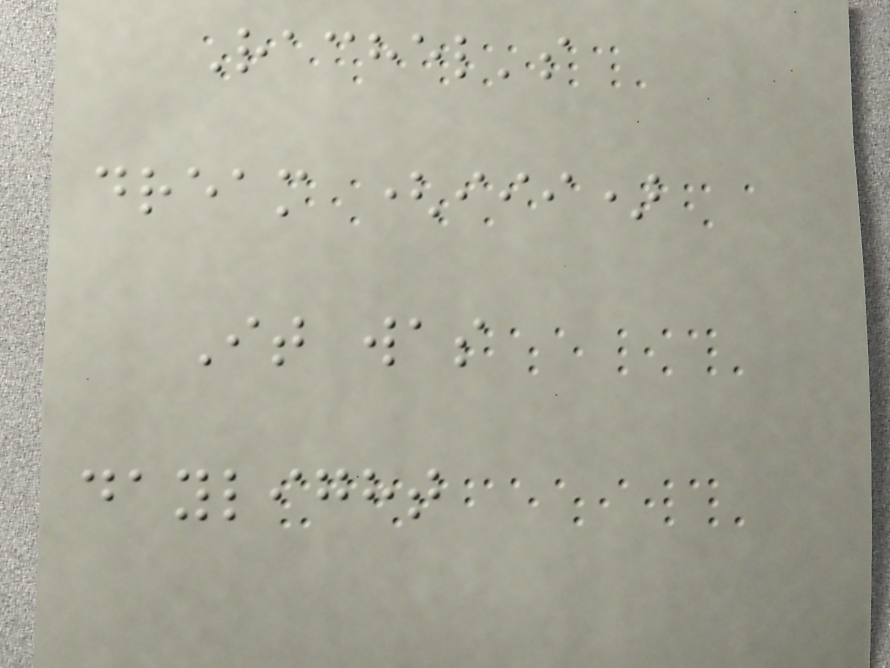Rachel's
dream (iii)
It was
daylight
